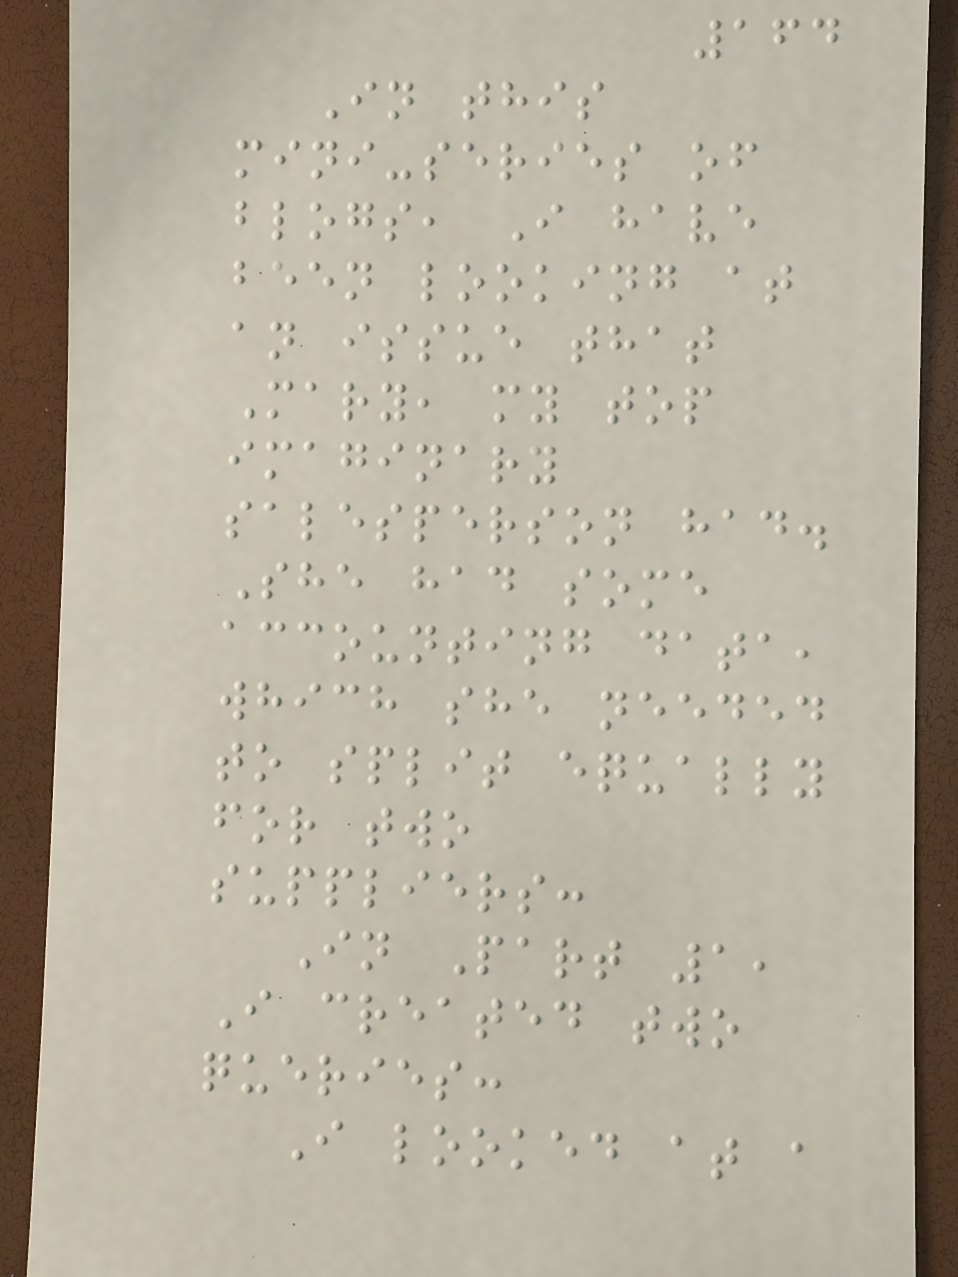164
In this
mini-series of
blogs, I have
been looking at
an issue that
Mary, my top
imaginary
salesperson had.
She had some
accounting data,
which she needed
to split equally
for two
suppliers:
In Part 1,
I created two
queries:
I looked at a
